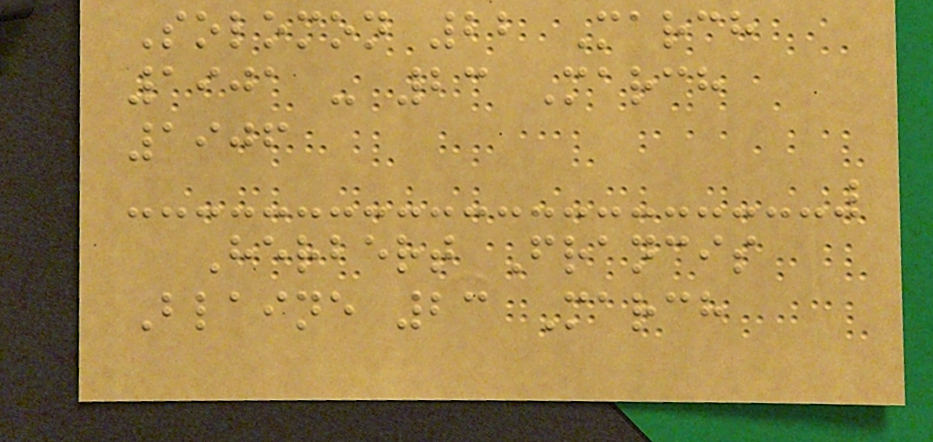Solomon 22 March
1901 - 23 March
1906
Herbert Francis
Blaine 23 March
